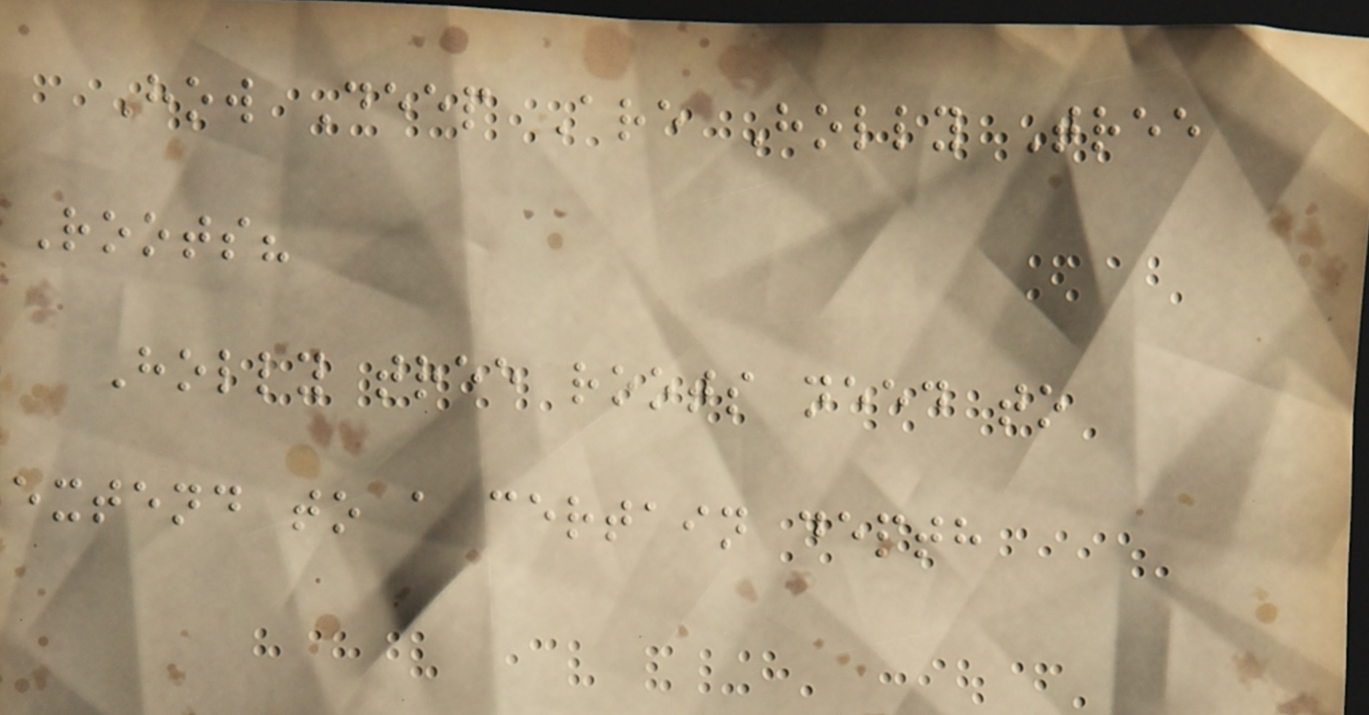How Deep Are Holly Tree
Roots?
Holly tree roots need to
extend to a certain depth
